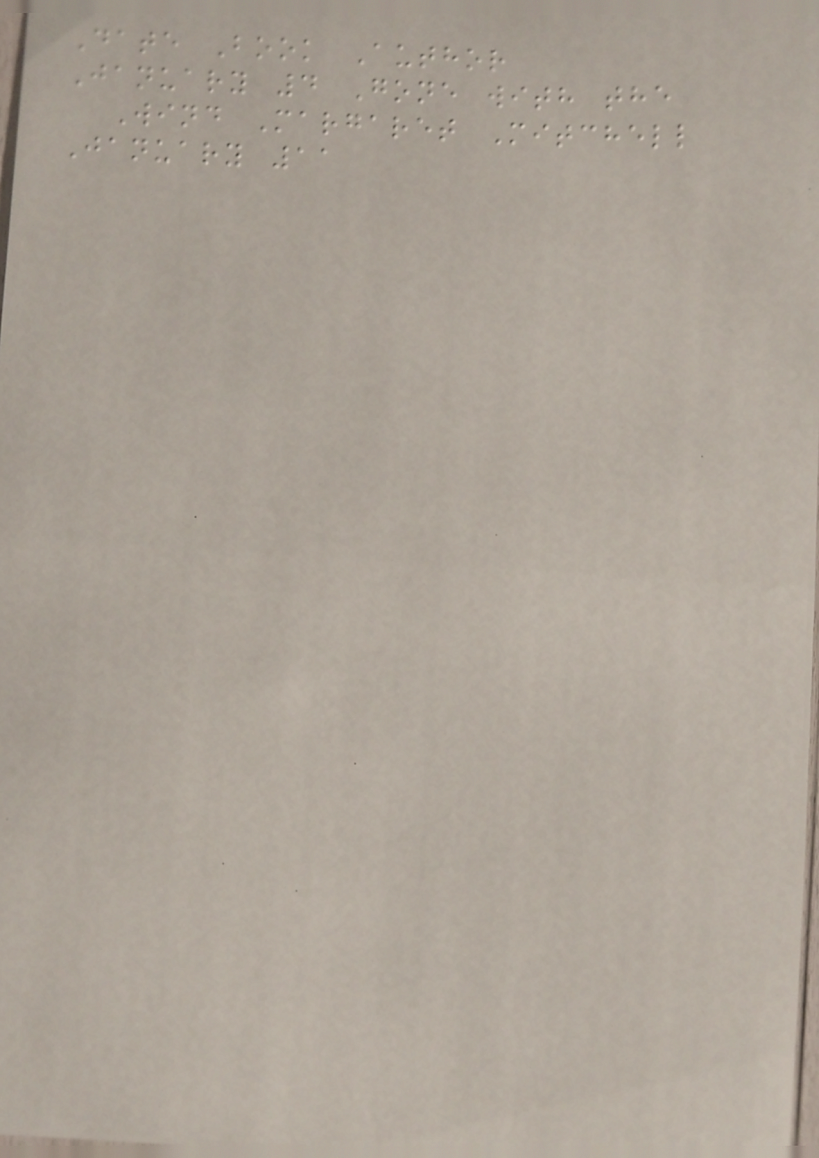Date Book Author
January 4 Gone with the
Wind Margaret Mitchell
January 11
